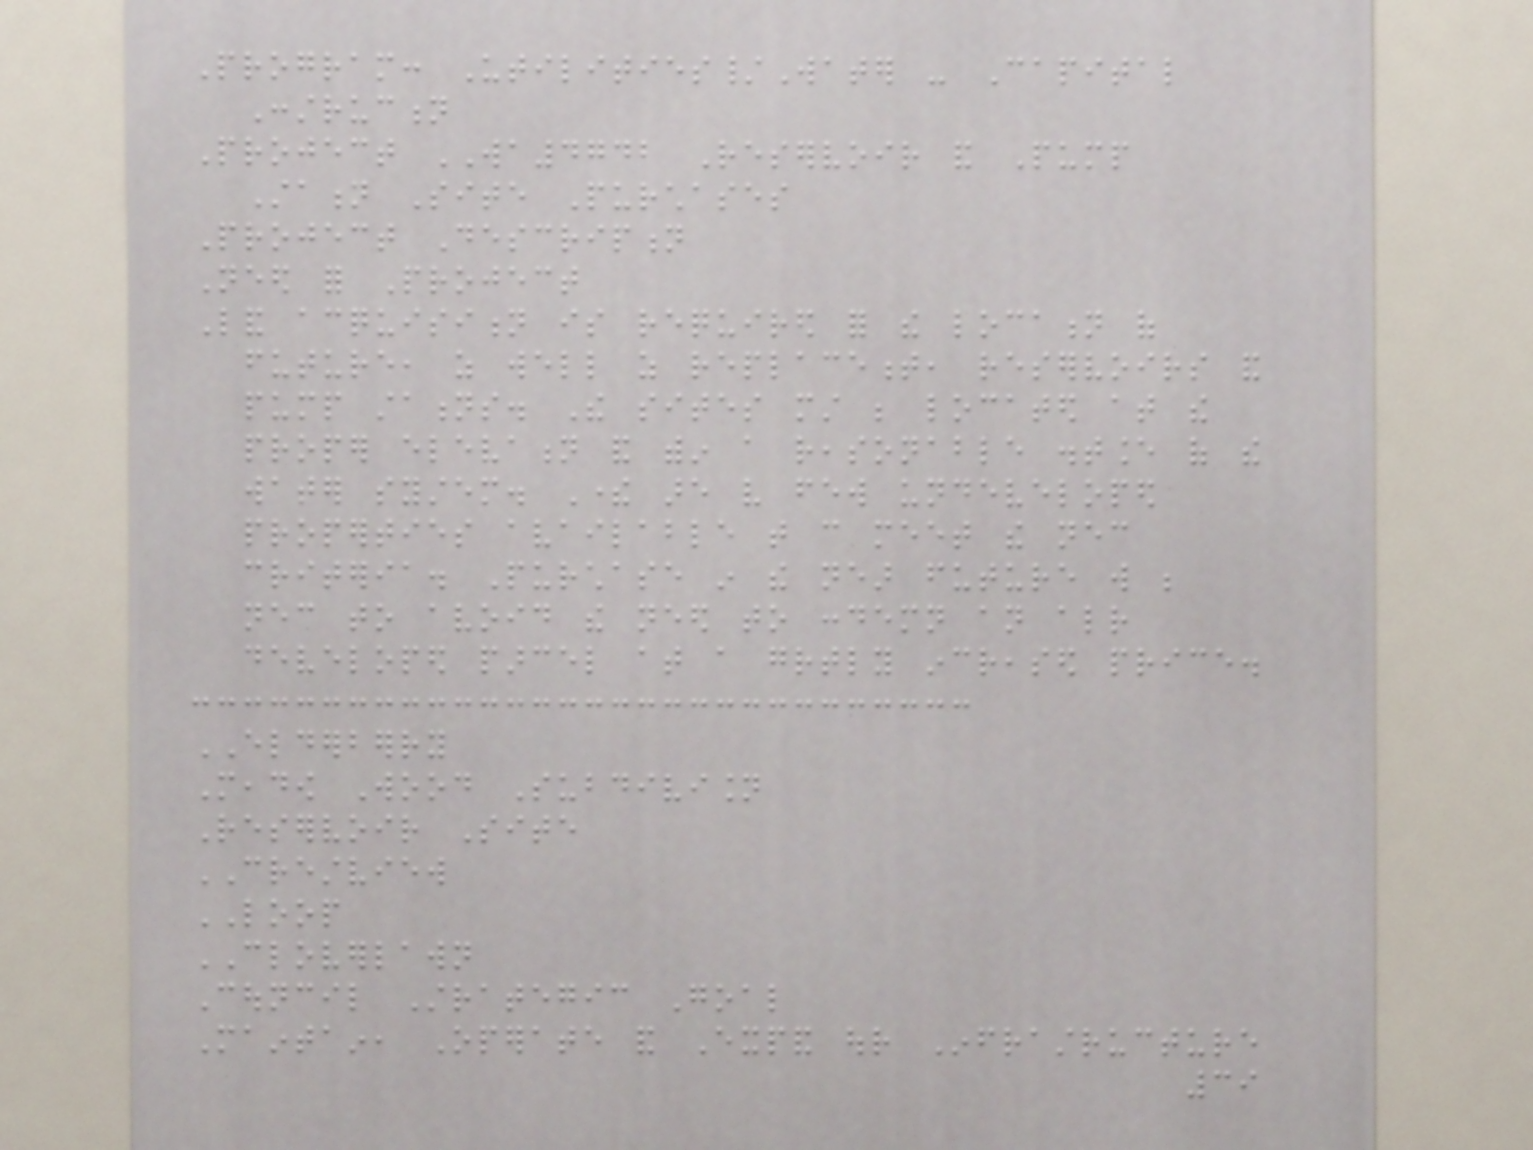Program: Utilities/Water - Capital
Construction
Project WA4742 Reservoir and Pump
Station Site Purchases
Project Description
Need for Project
Land acquisition is required for the location of
future, as well as replacement, reservoirs and
pump stations. The sites must be located at the
proper elevation and within a reasonable distance of the
water system. There are very few undeveloped
properties available that can meet the necessary
criteria. Purchase in the near future will be
necessary to avoid the need to condemn an already
developed parcel at a greatly increased price.
ELDERBERRY
Meadow Wood Subdivision
Reservoir Site
CRESTVIEW
LOOP
CLOVERLAWN
Council Strategic Goal
Maintain, Operate and Expand our Infrastructure
39
